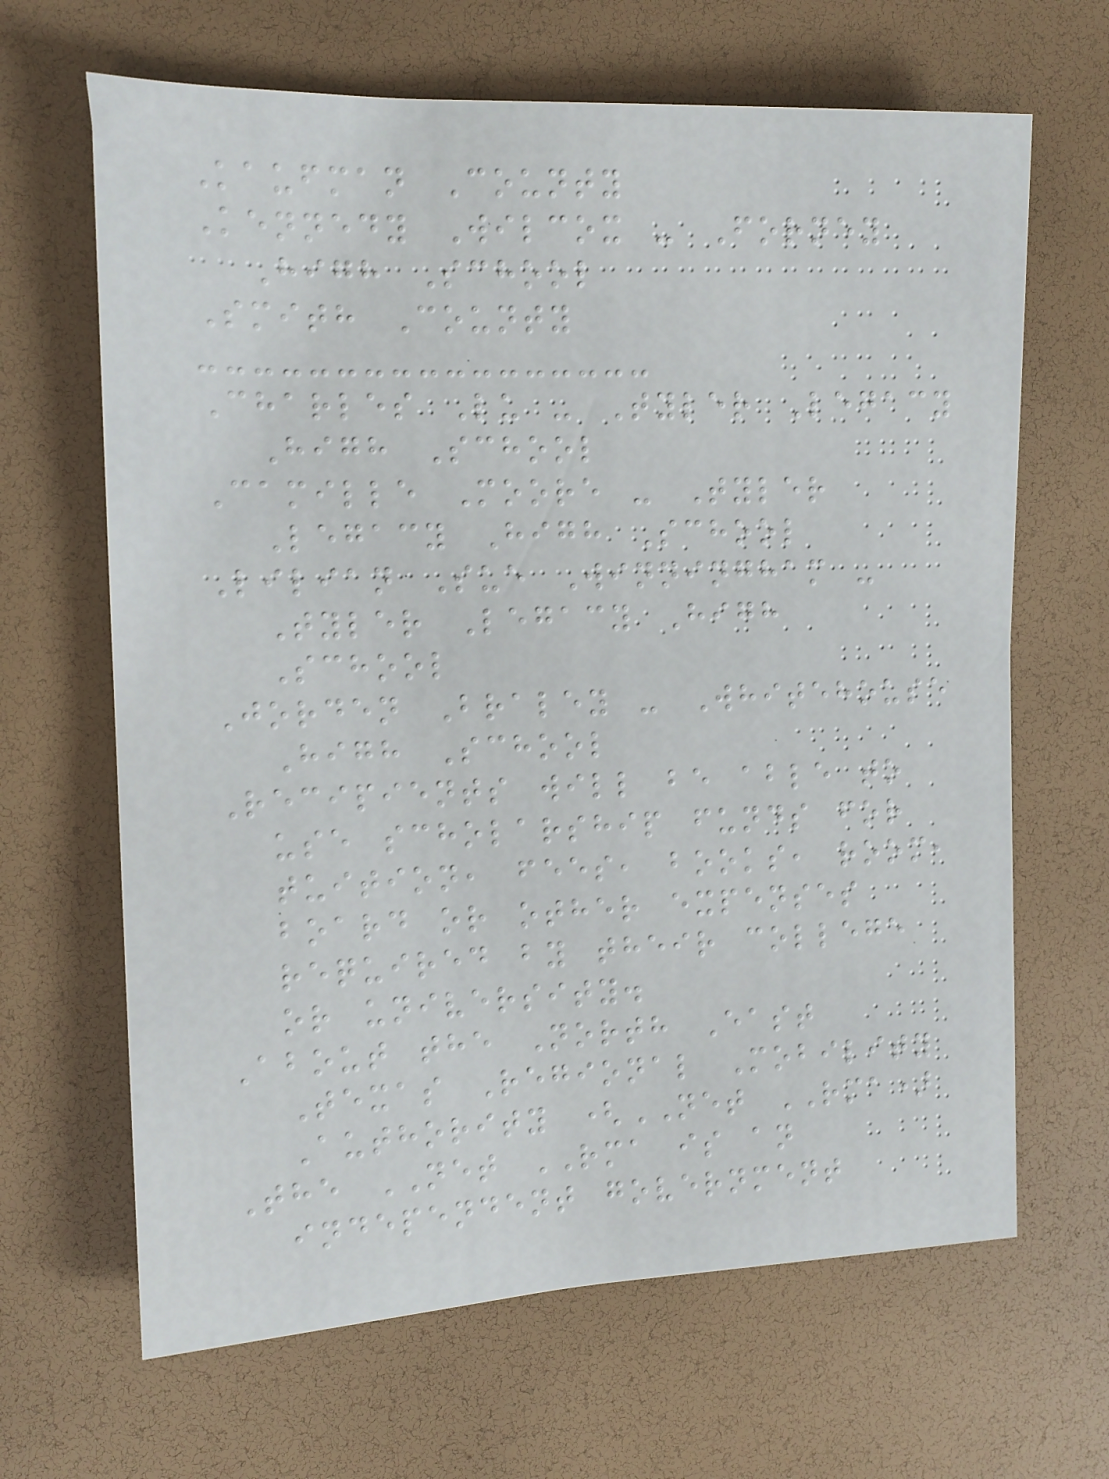Kaufman County
Kennedy Wilcox - Forney
High School
Smith County
Charles Lu - Tyler Legacy
High School
Camille Moore - Tyler
Legacy High School
Lilian Sue Winningham -
Tyler Legacy High
School
Jorden Braley - Whitehouse
High School
Recipients will be able to
use scholarship funds for
tuition, fees, books, room,
board or other expenses
required by their college
or university.
About the North East
Texas Regional Mobility
Authority (NET RMA)
The NET RMA is an
independent government
